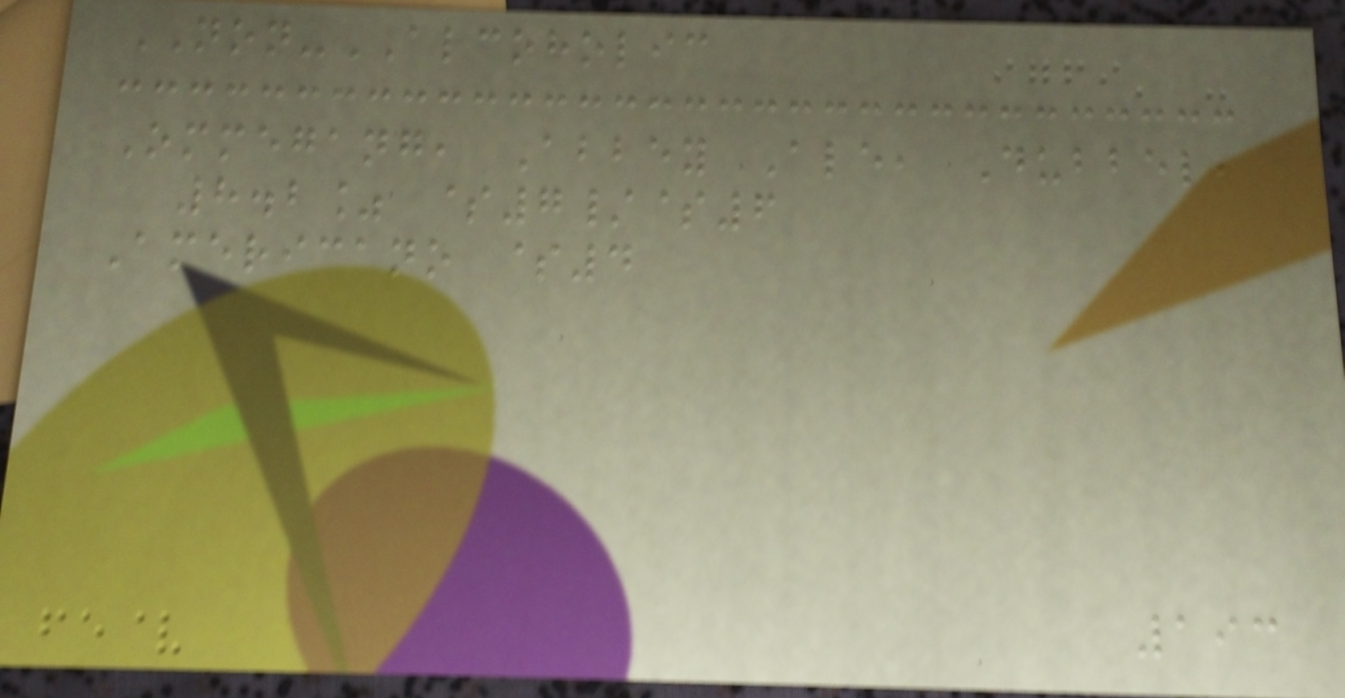NON-ALCOHOLIC
Ommegang, Abbey Ale, Dubbel,
8.2% $7/$6
Americano $4
193
